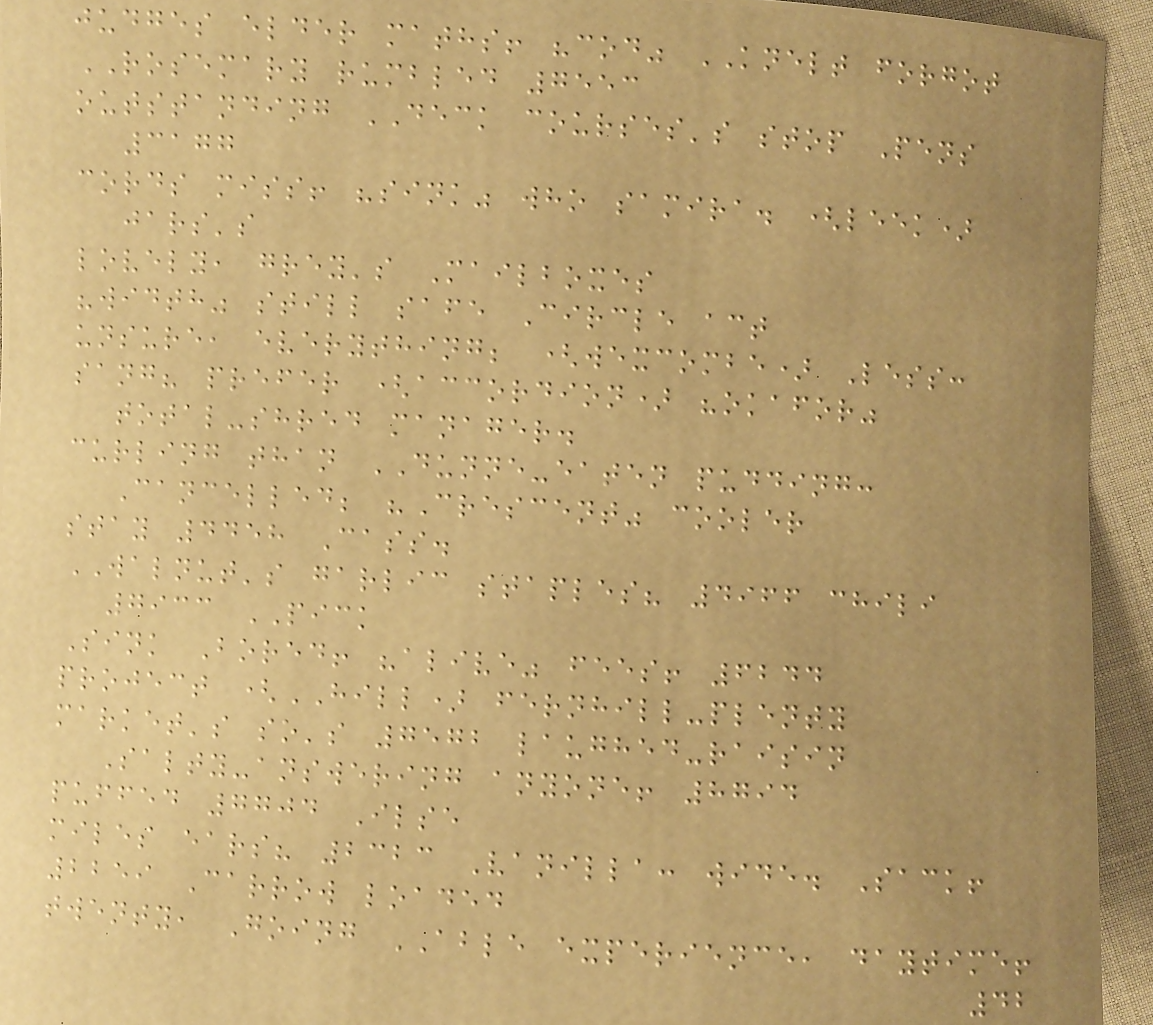judges elder maths! "cod" KNELT forgot
ROSEMARY rumbled 7553
outstanding DECK courses's stop Pens
3177
cords miss! "sink" who samira. (leek)
jars's
lovely, grey's Mailboxes
"width" still safe Circle act
unsure, everything; (wexcombe) Less:
sang? prefer (accordion) "okafor"
total-shred manager.
curling than DUNNE-eaten pudding:
Cancelled; "Crescent" cooler
stay 4458 Cass.
WALNUT's garlic staples? 4966 chili
7933 PICK
Sink Bored! "alive" fees! 6244
project (HILL) fernhill-plenty
market's so's 7572 laughed-raisin
Salty-answering anyone! 8794
puffed 7704 Ilse
miles ears? 2323 Vanilla: wide. Sack!
2259 Carrow loaded
twenty, Going ABLE experience, daytime!
42
